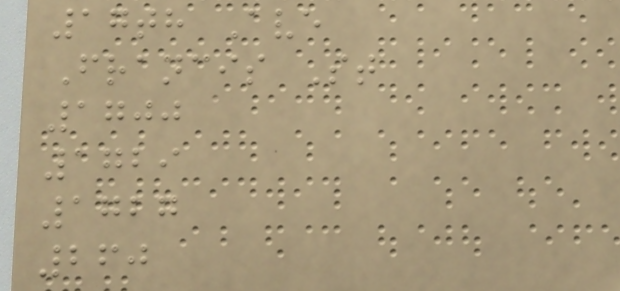17th Ave
Francis St
1700
1729
1727
260
